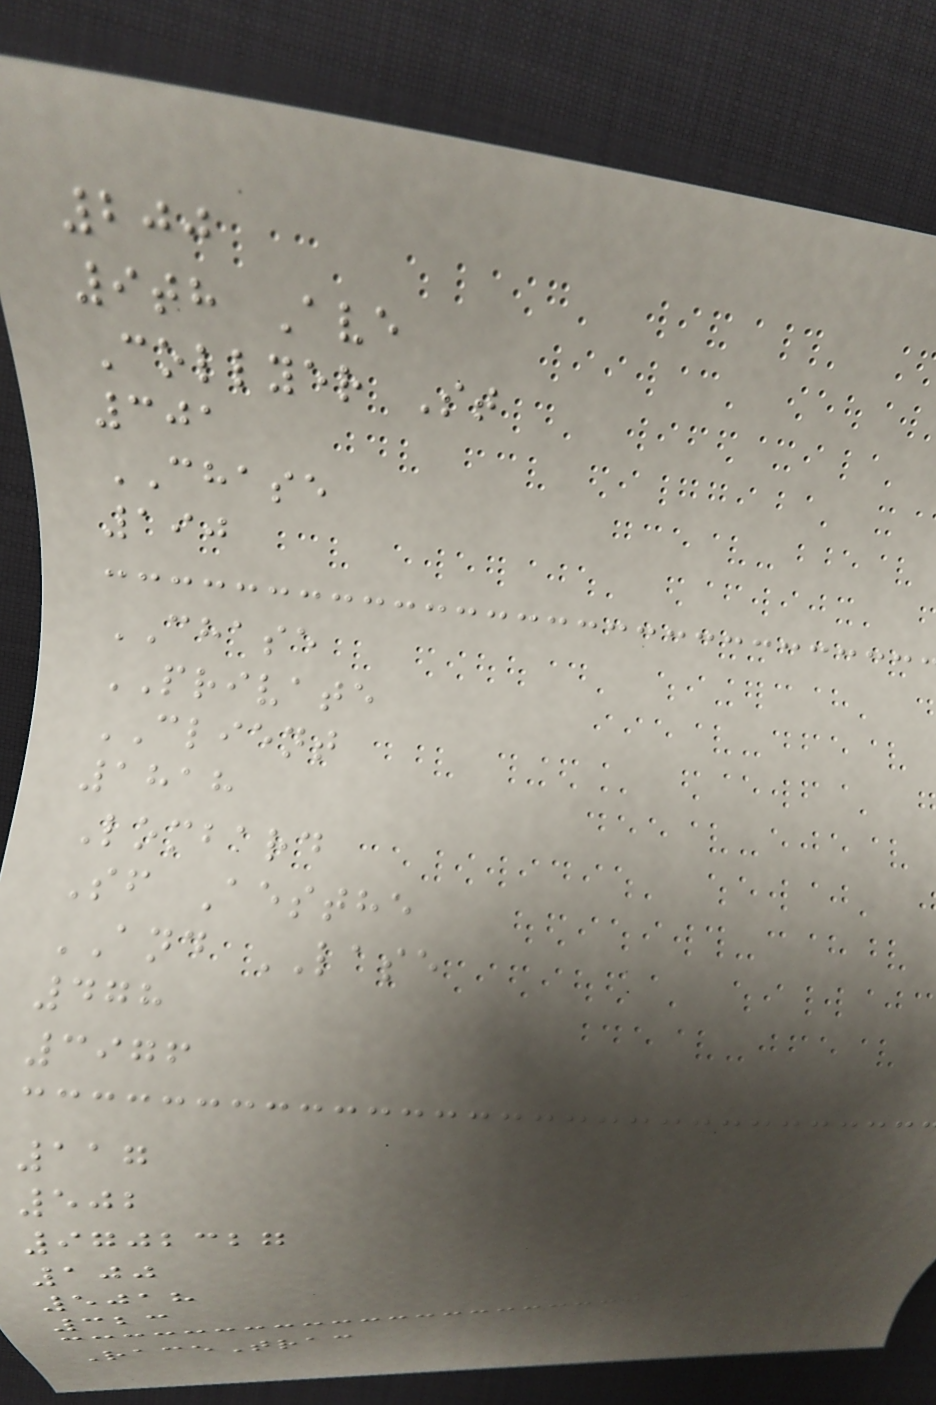200
9th Ave
Collyer St
301
CHASE
190
CHASE
PRIVATE
CLIENT
1818
Lombard
Sf Aesthe
AND LASE
478
3976
117
502
9702327
100
5018
323
RaceTrac
